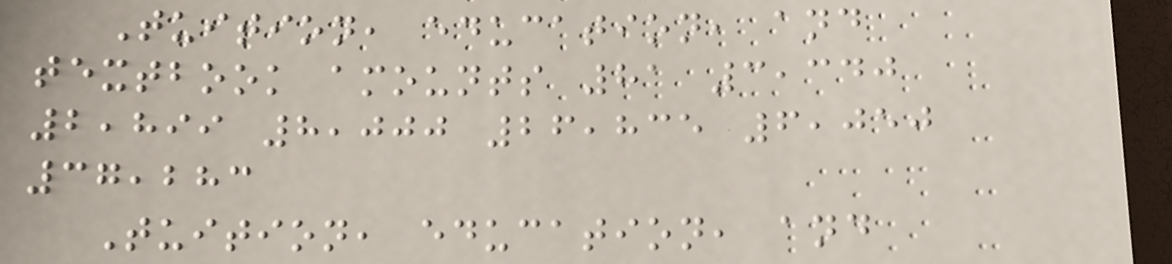Tuition, education, and
textbook amounts 81 3,340
2,899 8,000 26,835 6,050
37,283
Tuition, education, and
